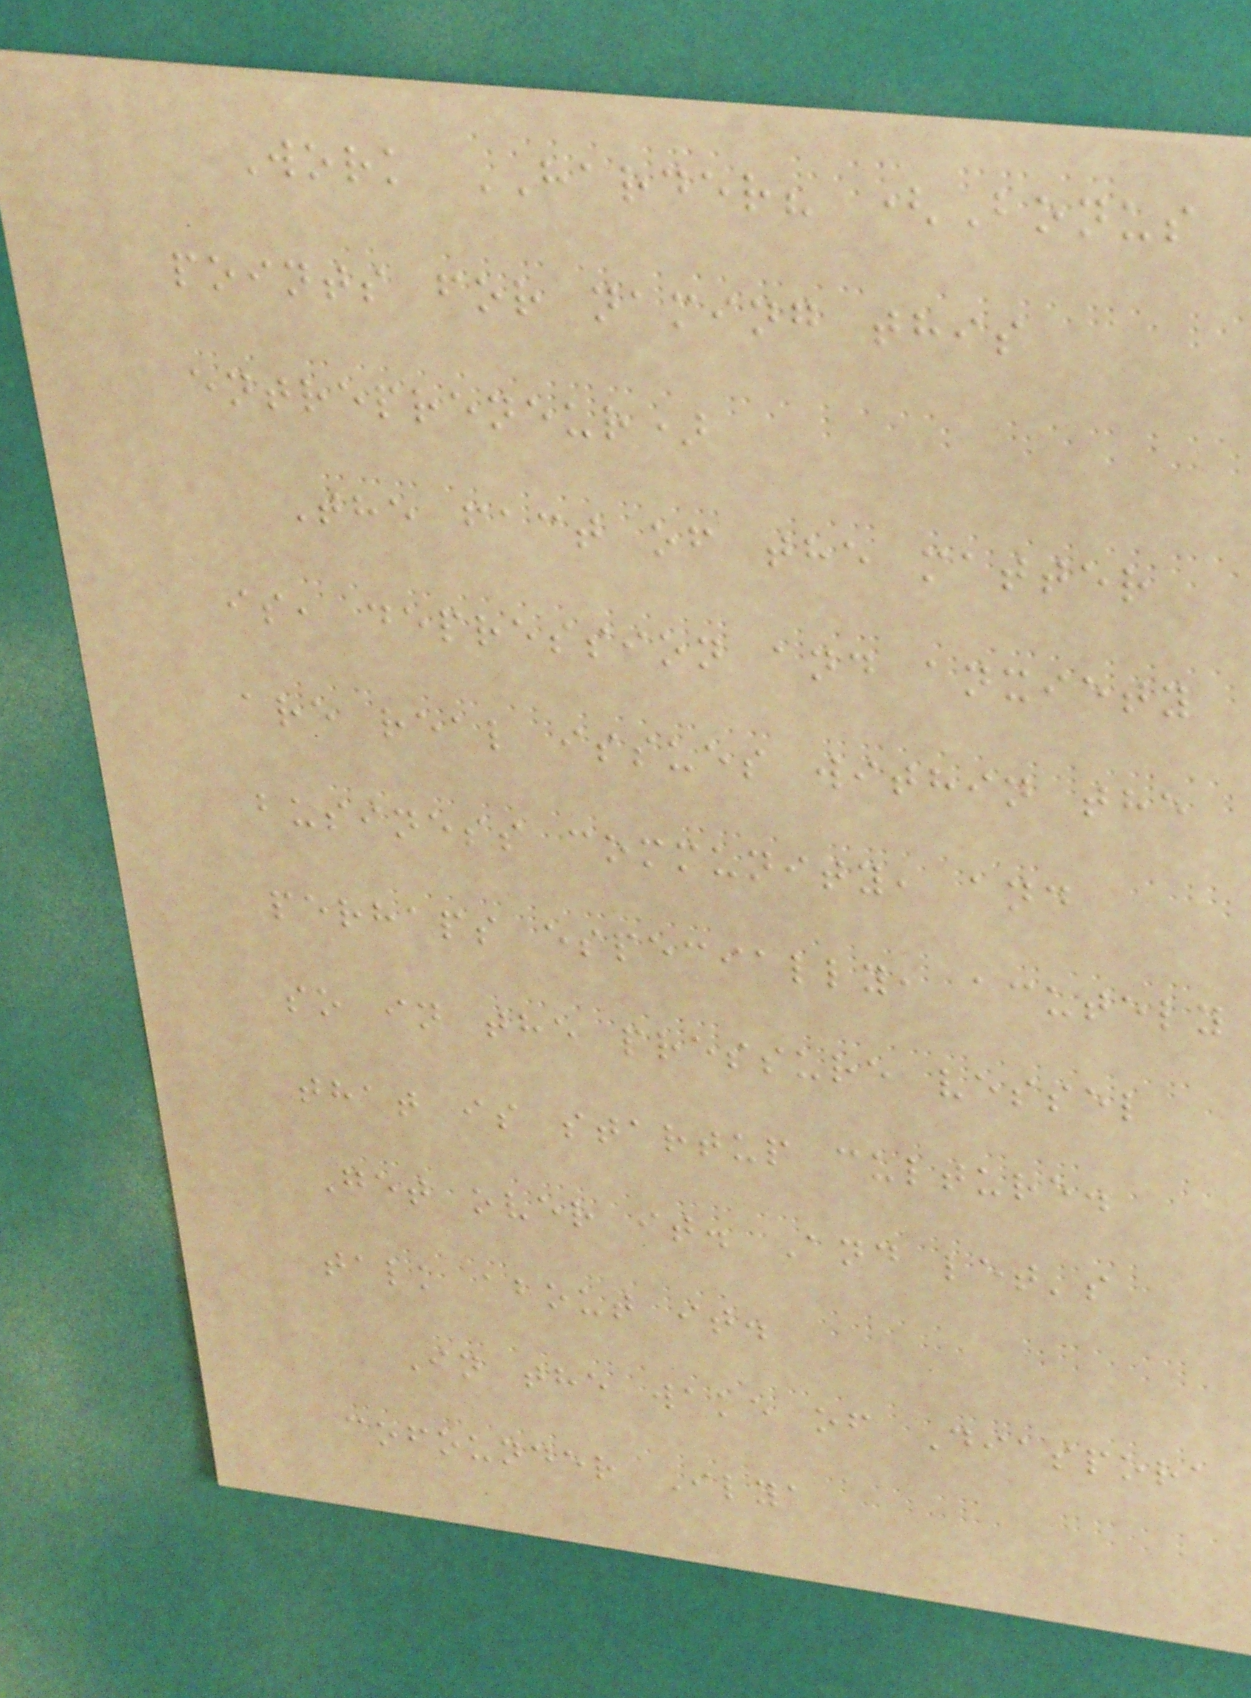Work HARDER? (Bonus
points for naming this
entrepreneur)
The fact of the matter
is, depression and anxiety
are real issues within the
business community, and
perhaps especially, acutely
so in the pressure vessel
that is startup culture.
Get over it. And let's
talk about it.
In the wake of Diaspora
cofounder Ilya
